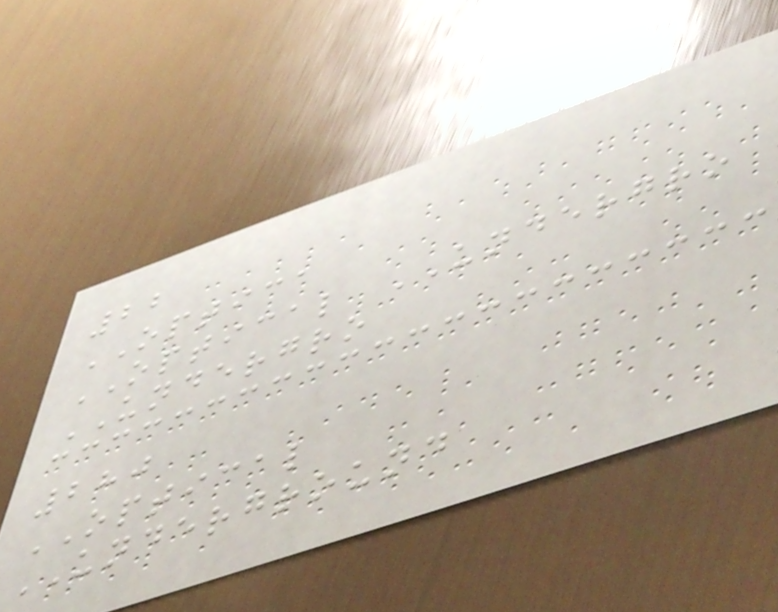22
OPTICA
OPTICAL UNDERGRO
UNDERGRO
280
OPTICAL
UNDERGROUND
